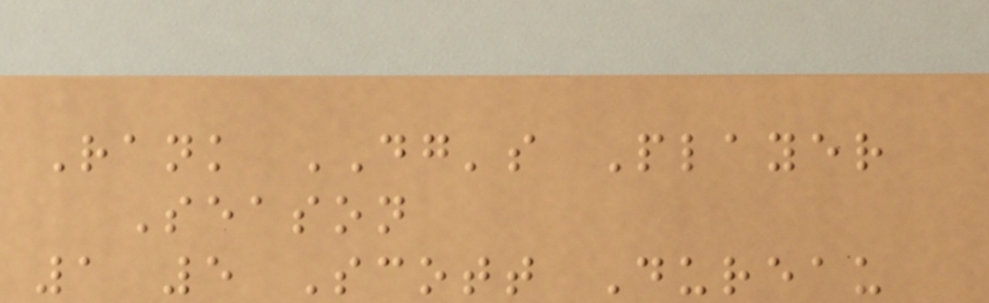Rank DG's Player
Season
1 5 Scott Dureau
